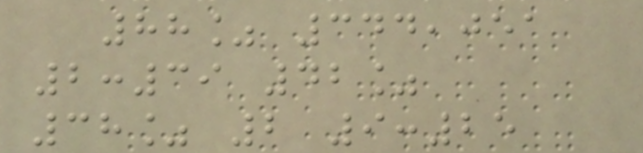88% 344,051
2:39 42%
38% 2 9:25
